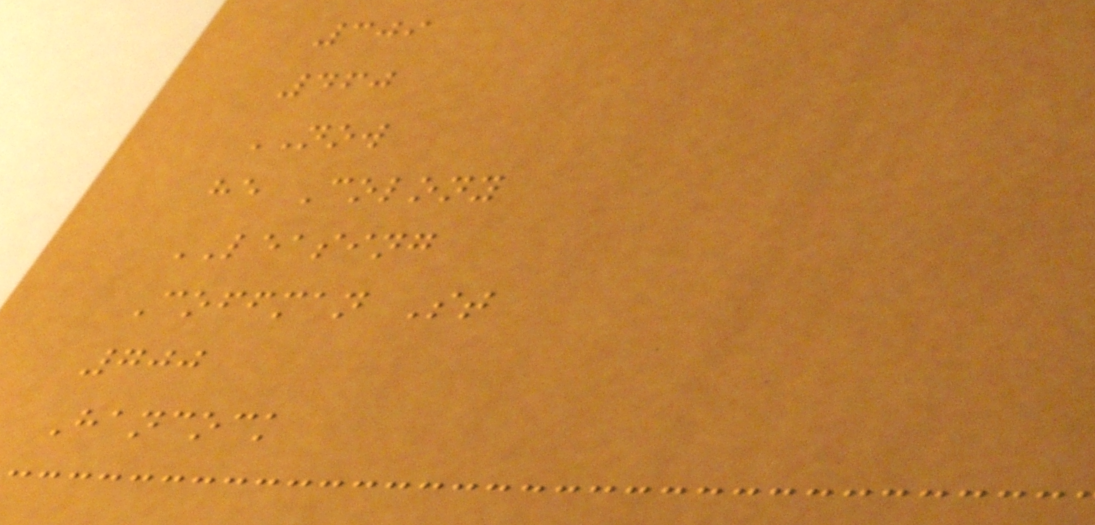309
460
NOW
he Colony
LEASING
Coffman St
700
Hancock
